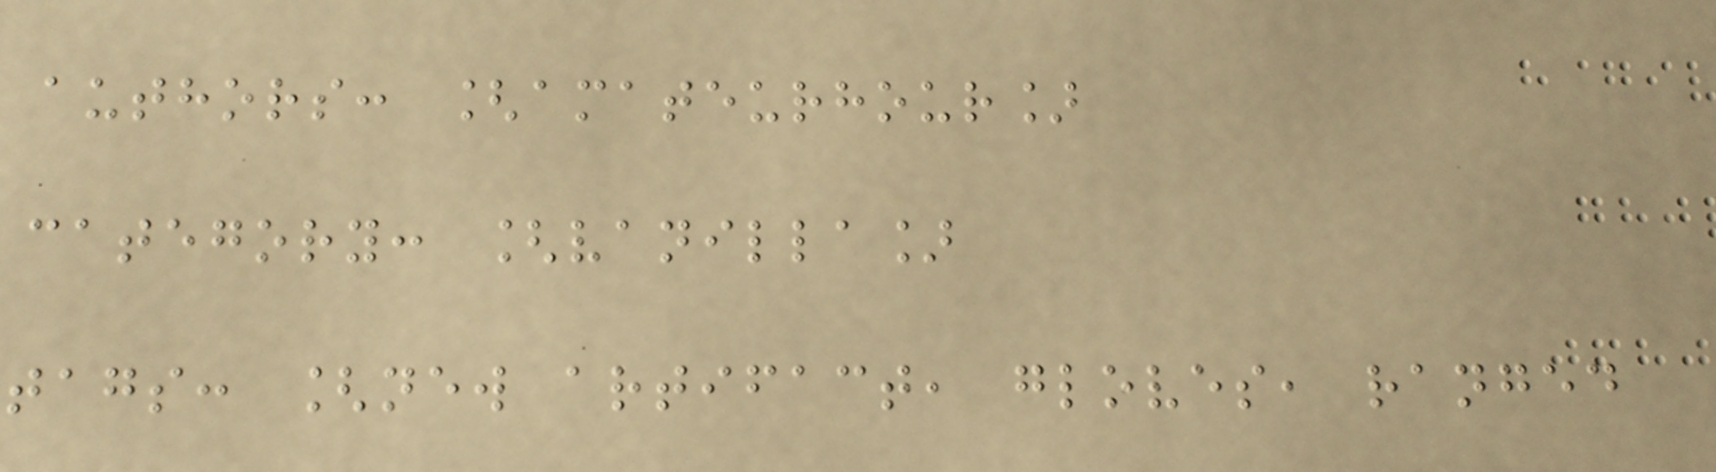authors: [amateurhour]
category: [vanilla]
tags: [new artifact, gloves, ranged
